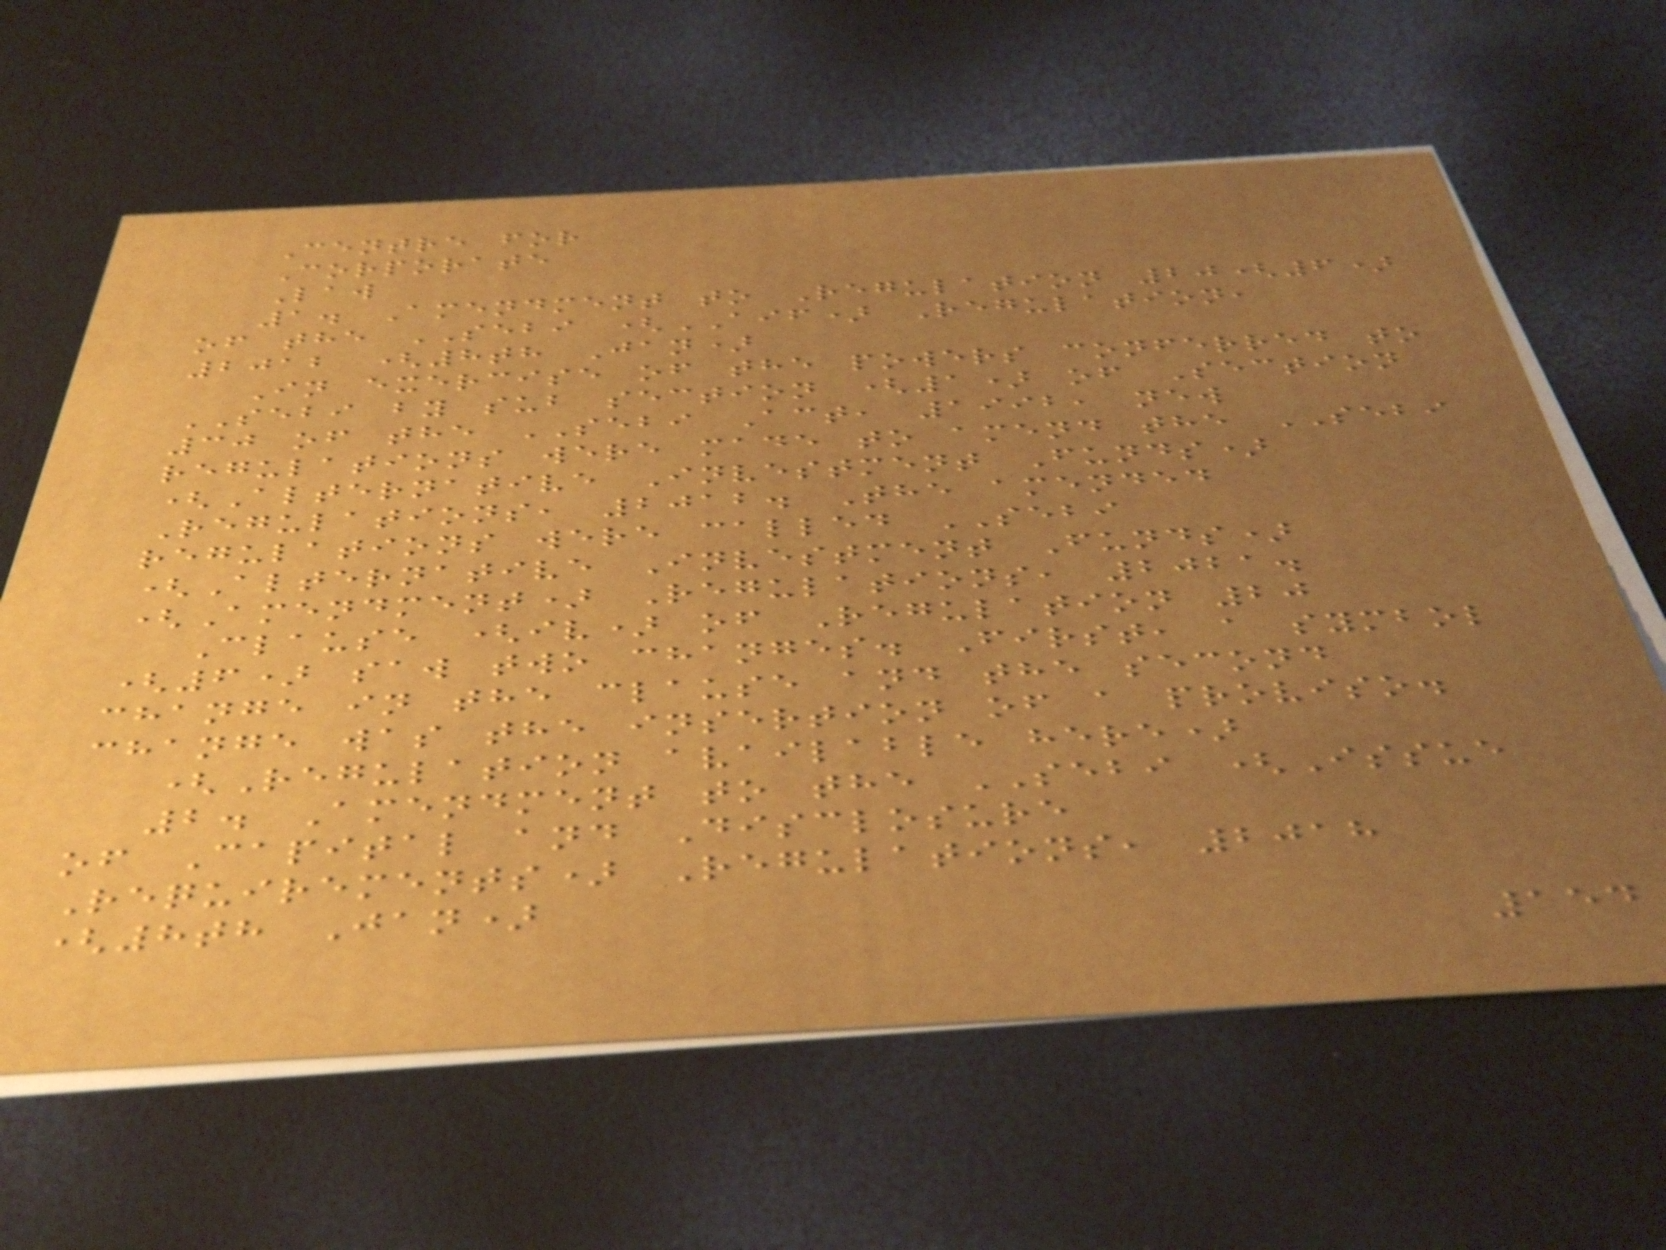Centre for
Corporate
Law
1. Amendment to Regulation 20(6)
of the SEBI (AIF) Regulation,
2012 (8th Jan)
In exercise of the powers conferred to
SEBI by sub section (1) of Section
30 of the SEBI Act, 1992, new
regulations were made to amend the SEBI
(Alternative Investment Funds)
Regulations, 2012. The amended
regulations were called SEBI
(Alternative Investment Funds)
(Amendment) Regulations, 2021.
Clause (iv) of Regulation 20
(6) saw two changes. First, a symbol
change in the clause and the second
change was the insertion of a proviso.
(Regulation available here)
2. Amendment to the SEBI (Issue
of Capital and Disclosure
Requirements) Regulations, 2018
(8th Jan)
154
